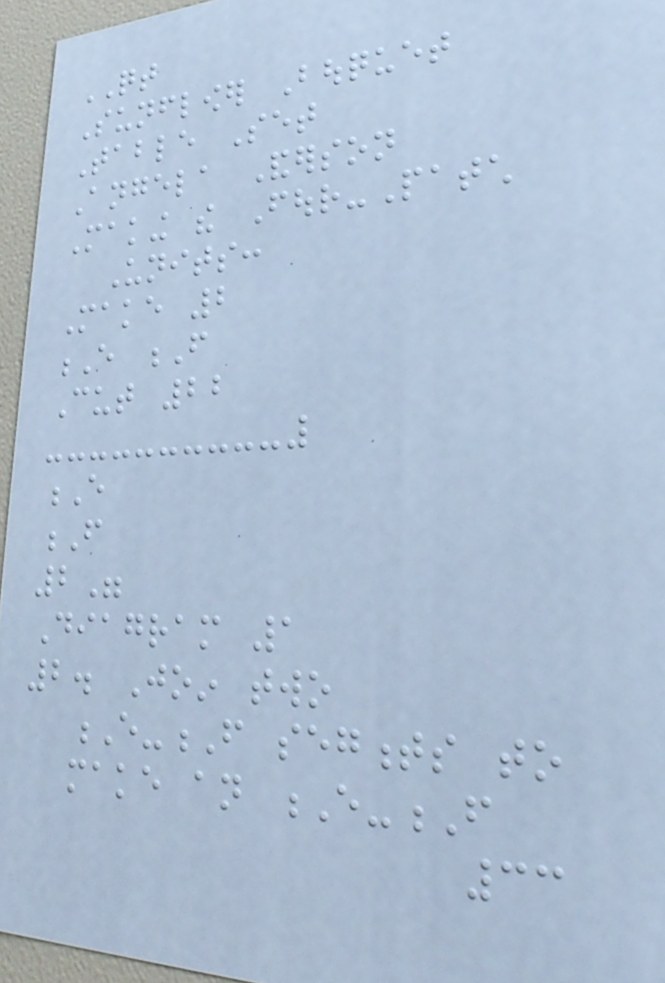QT
Sunflower Bouquet
Table Set
Angela Anderson
Making the Four-Patch
Units:
Make 2
E F
Cut 22
E
F
2"
Diagram 1
2. Join two
E-F segments to
make an E-F
33
